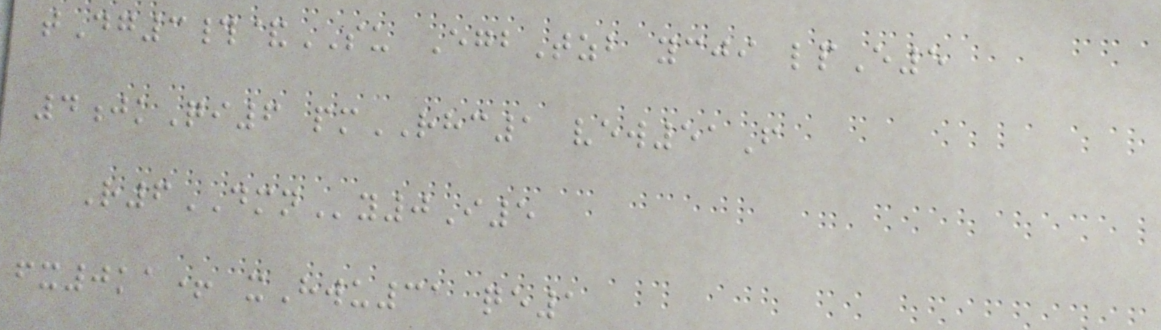tDg3#&SU EgbTzb ycji lpE5
4jkQi6 pmRHC1 vew51F
R6DMNy0I5
fx0ka+ xHwu31 qe1
